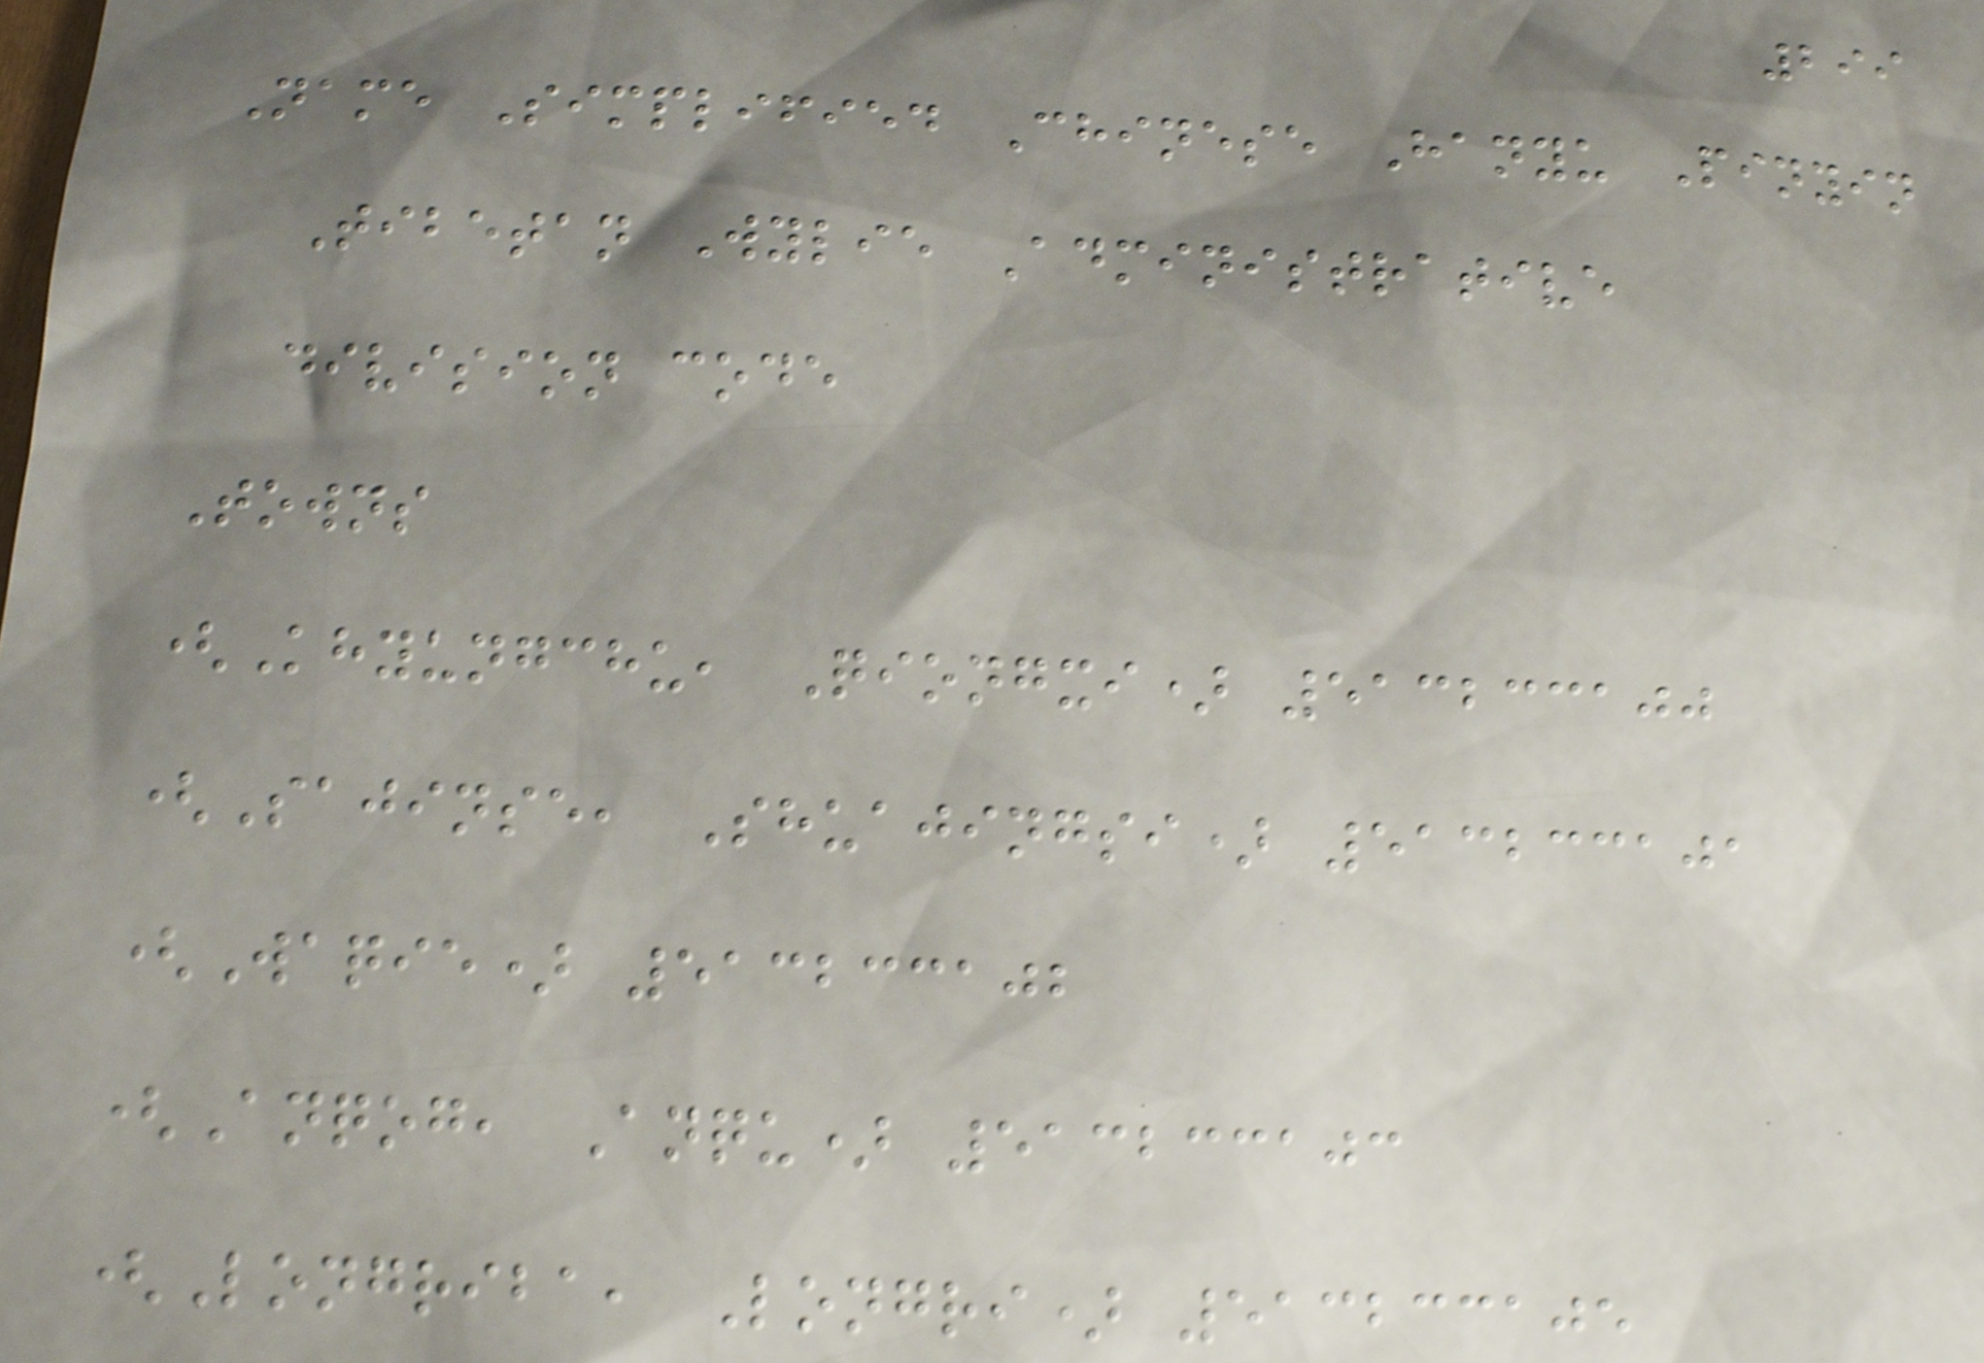299
Name Simplified Chinese Hanyu Pinyin
Tibetan Wylie Administrative
division code
Towns
(Khyungchu, Qiongxi) 513233100
(Sajinse, Shuajingsi) 513233101
(Waqie) 513233102
(Anqog, Anqu) 513233103
(Longriba, Longri) 513233105
